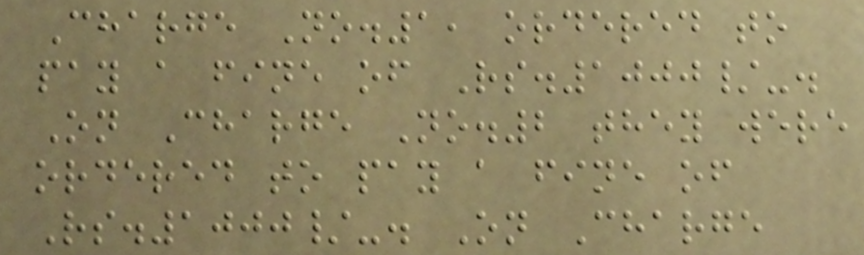Charge No.1, ordered to
pay a fine of Rs.1000/-.
On Charge No.2 they were
ordered to pay a fine of
Rs.1000/-. On Charge
